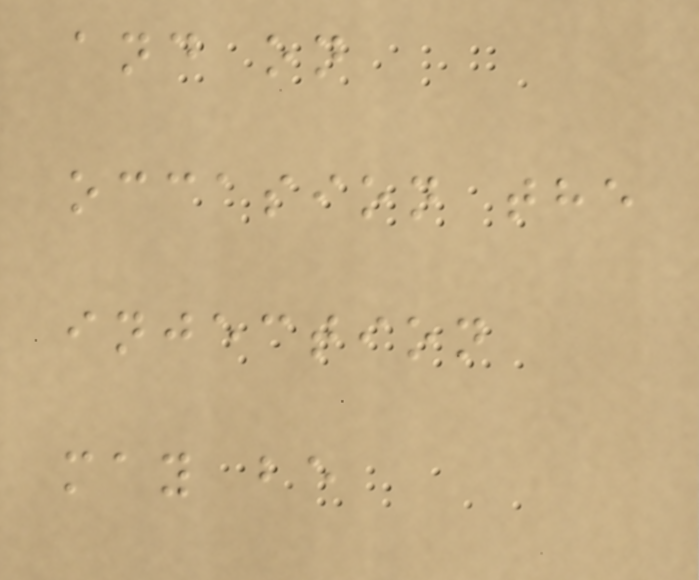and on
occasion the
injection
may be
